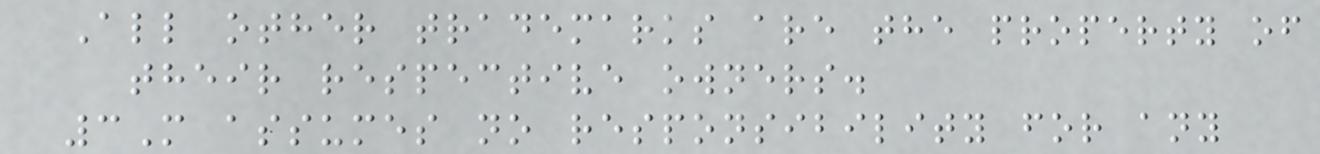All other trademarks are the property of
their respective owners.
3M assumes no responsibility for any
